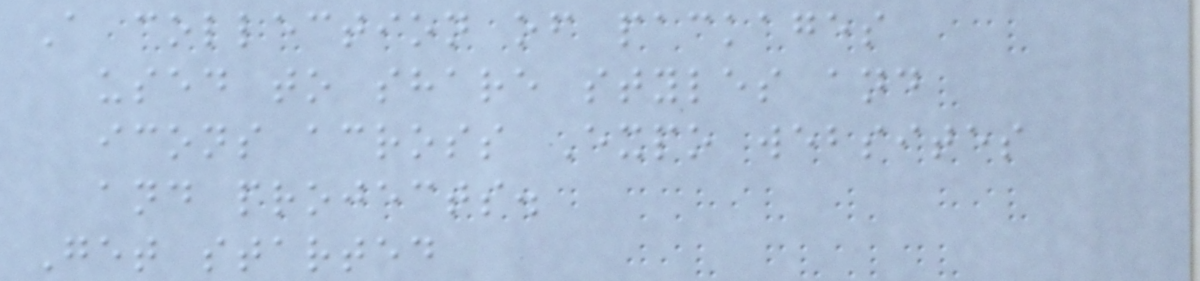A collection of packages
used to share styles and
icons across Expo websites
and projects.
Get started
